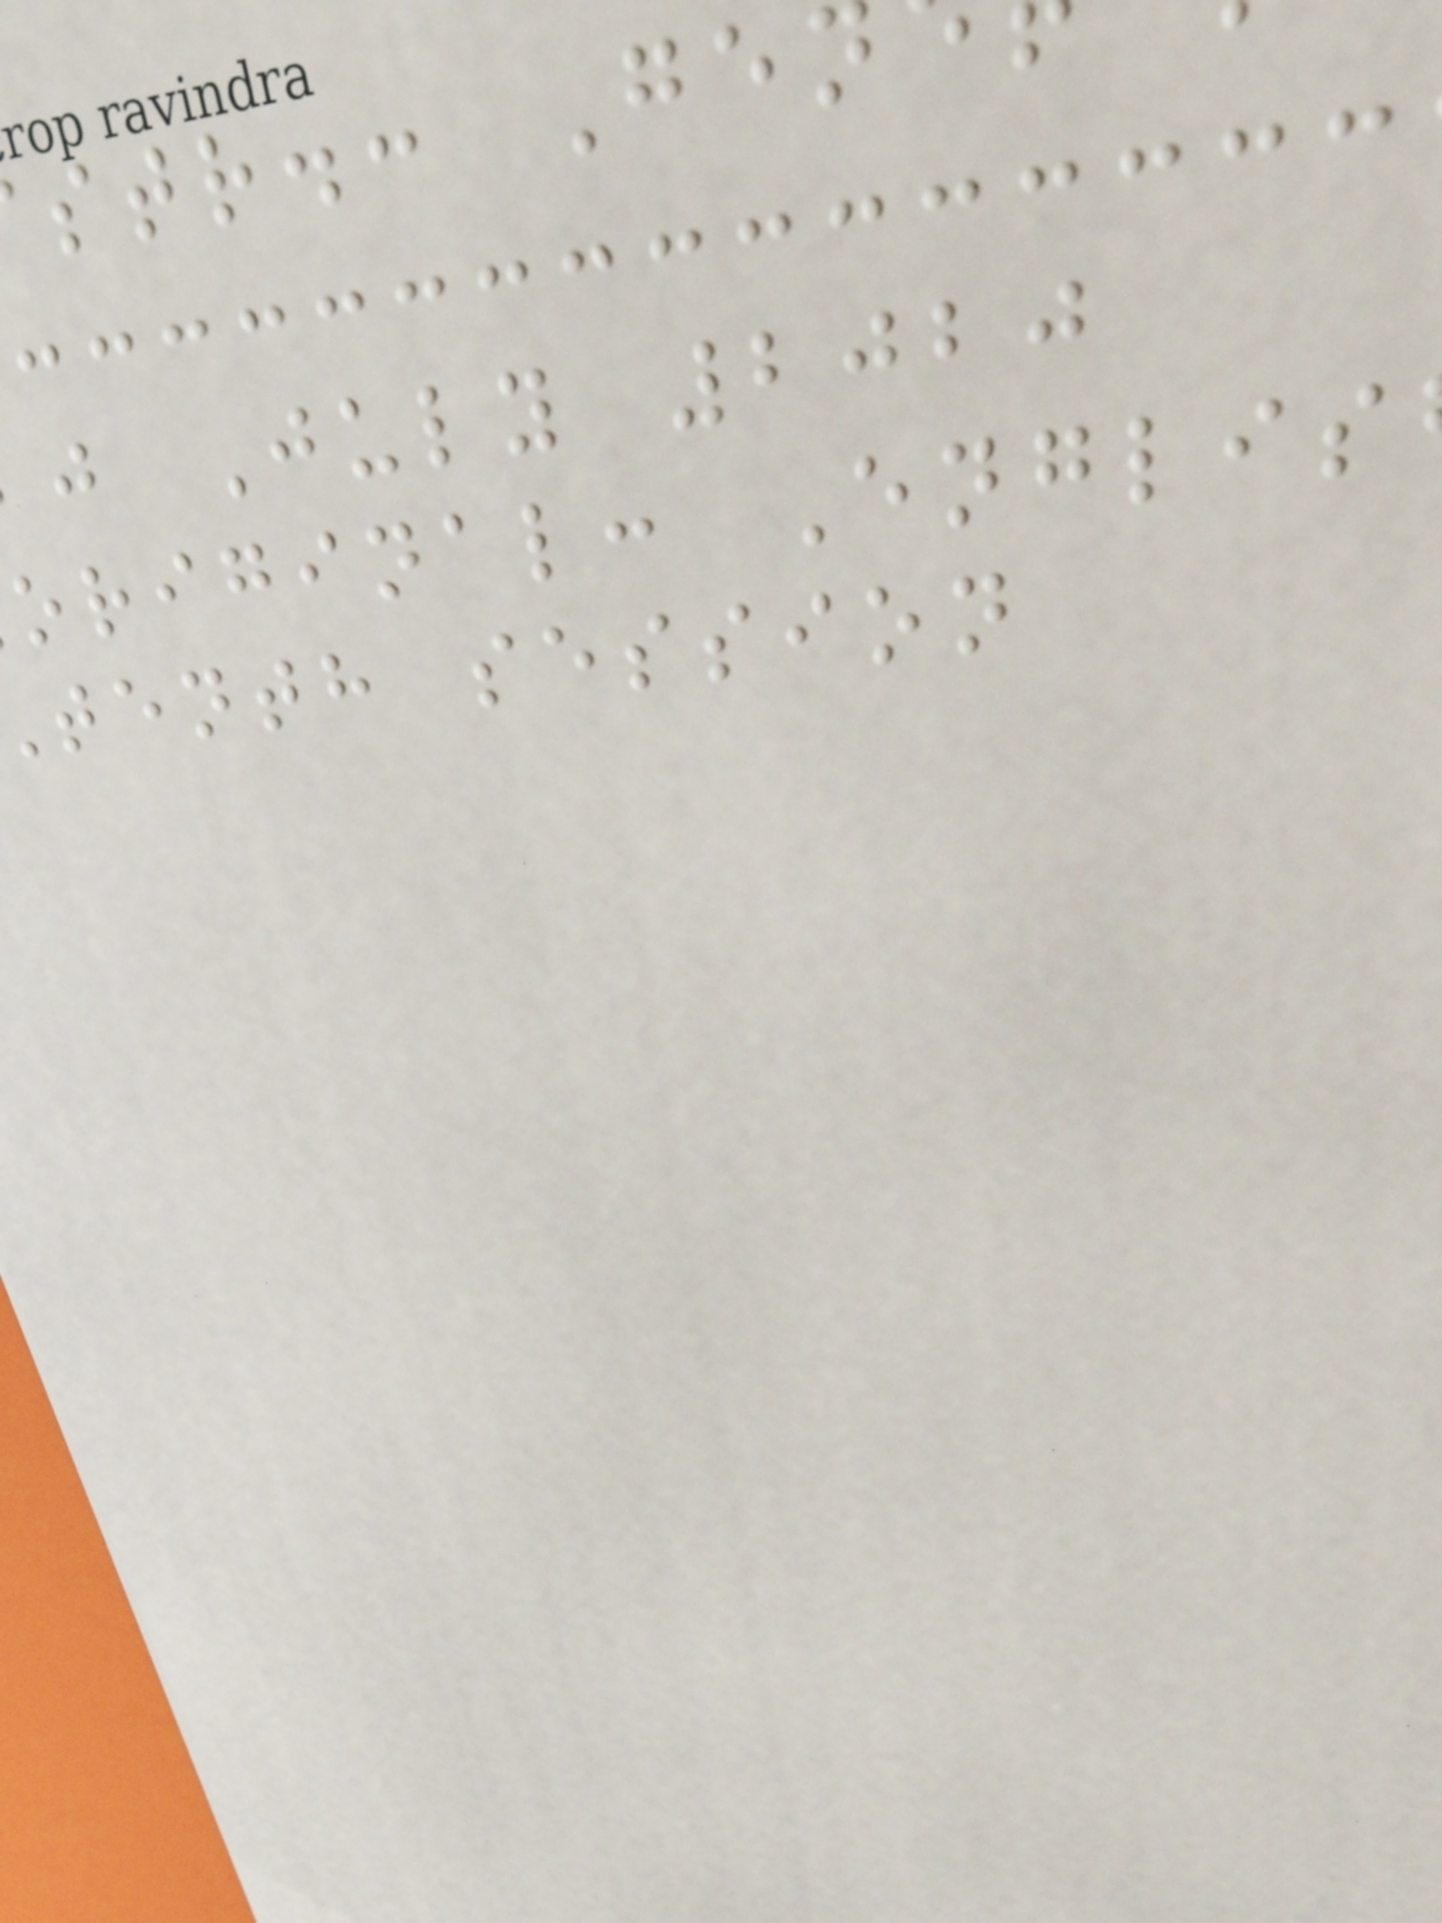str.: Ge
j July 2020
original: Englis
tenth session
